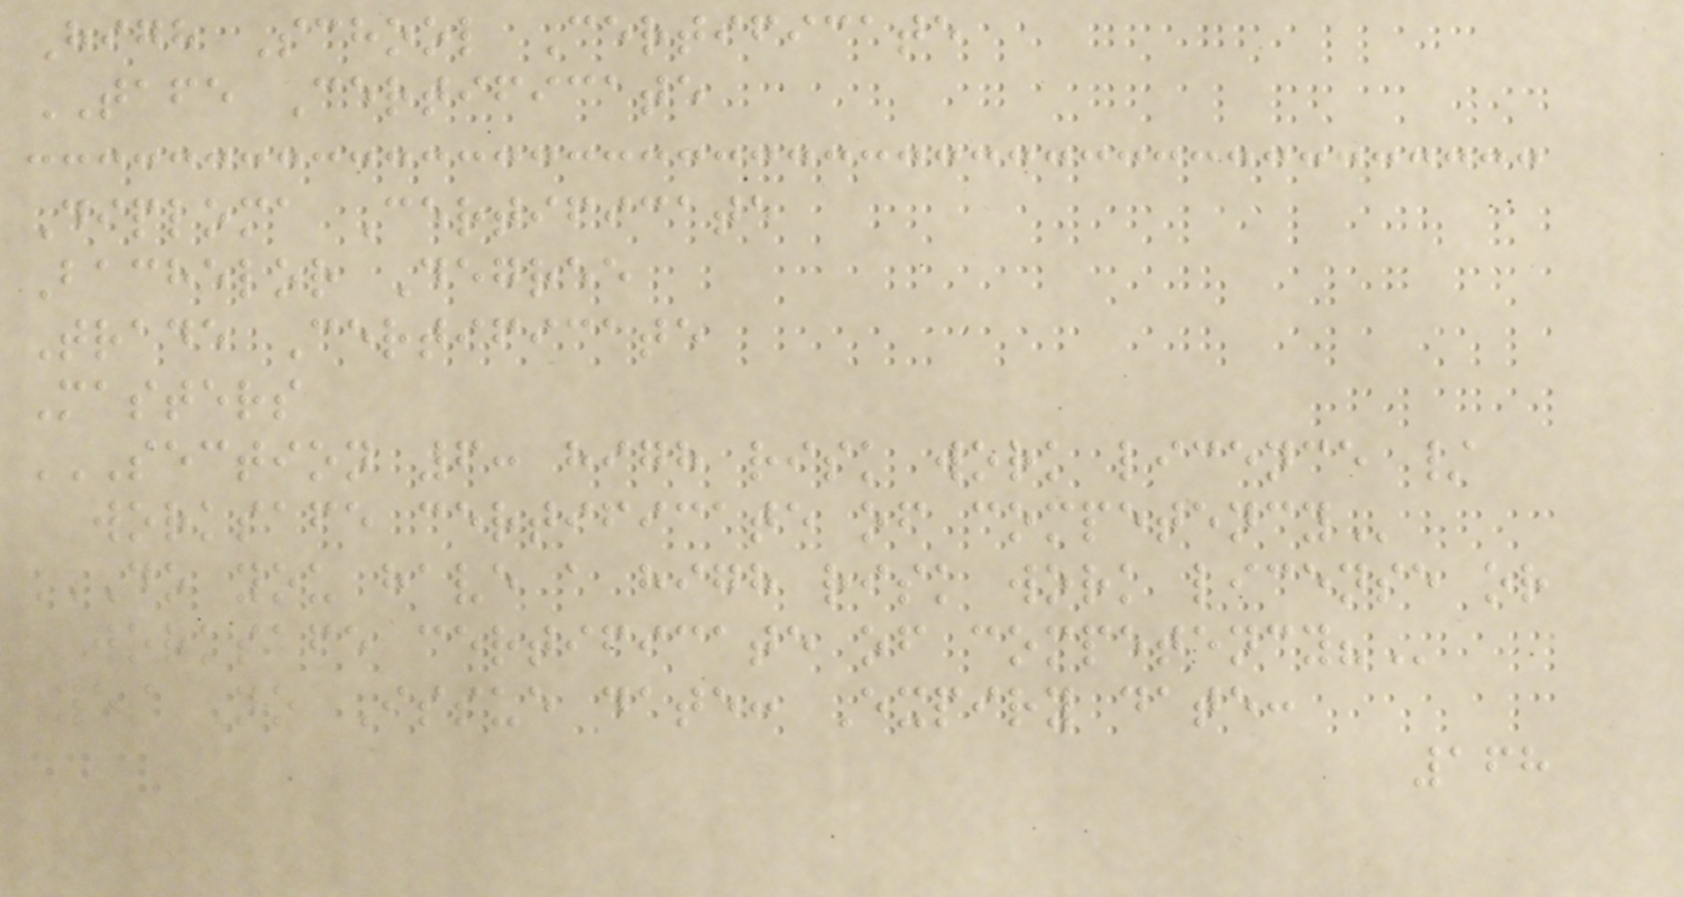High School Certificate
TAFE Certificate
Diploma Certificate
Bachelor Degree
Trade Certificate
Masters
SECTION 6: HIGH RISK WORK LICENCE /
WORKSAFE CERTIFICATE OF COMPETENCY
DO YOU HAVE A HIGH RISK WORK LICENSE OR
WORKSAFE CERTIFICATE OF COMPETENCY?
Yes No Issue date: Expiry date:
168
